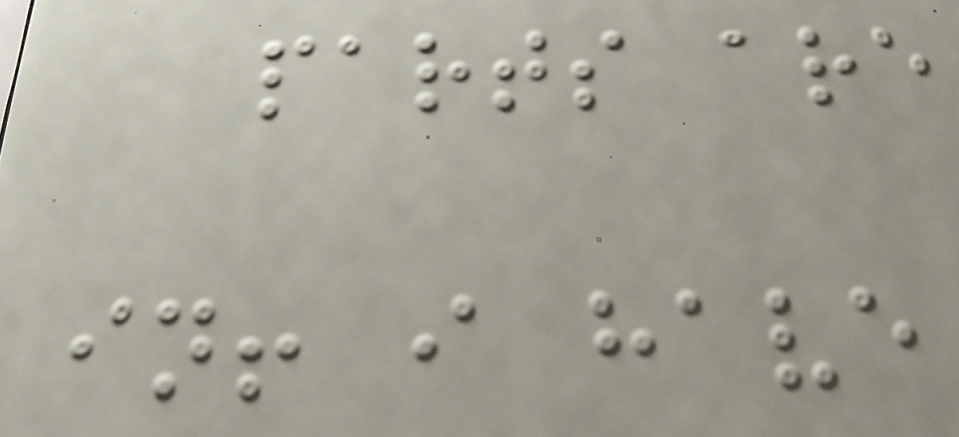parts are
in! i have
